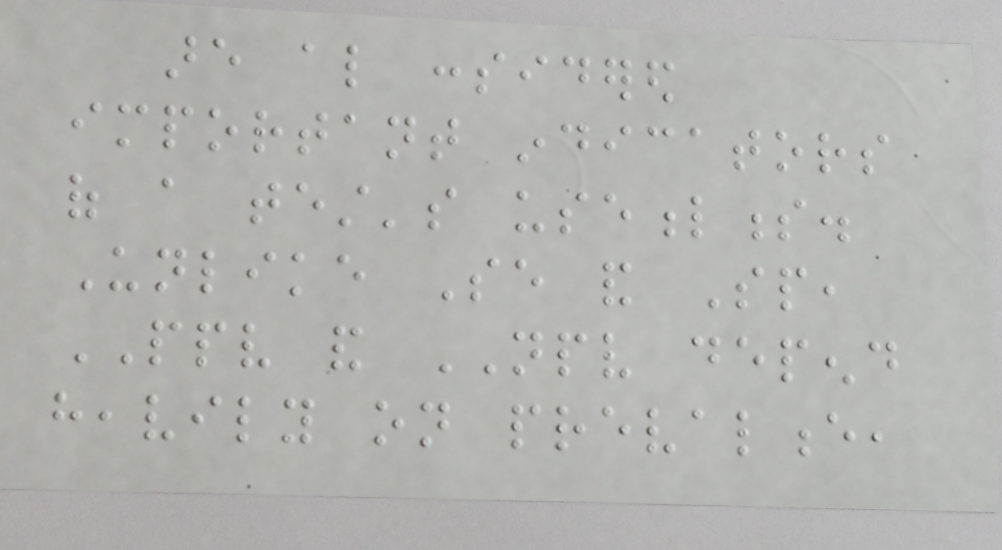are also considered
important indicators
of a test's usefulness.
Unlike Se and Sp,
PPV and NPV depend
heavily on prevalence,
